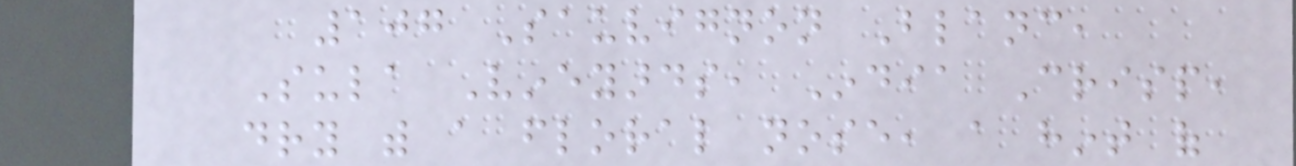107 Sauvignon Blanc,
Sula Vineyards, India Crisp,
dry with a floral nose, a hint of
